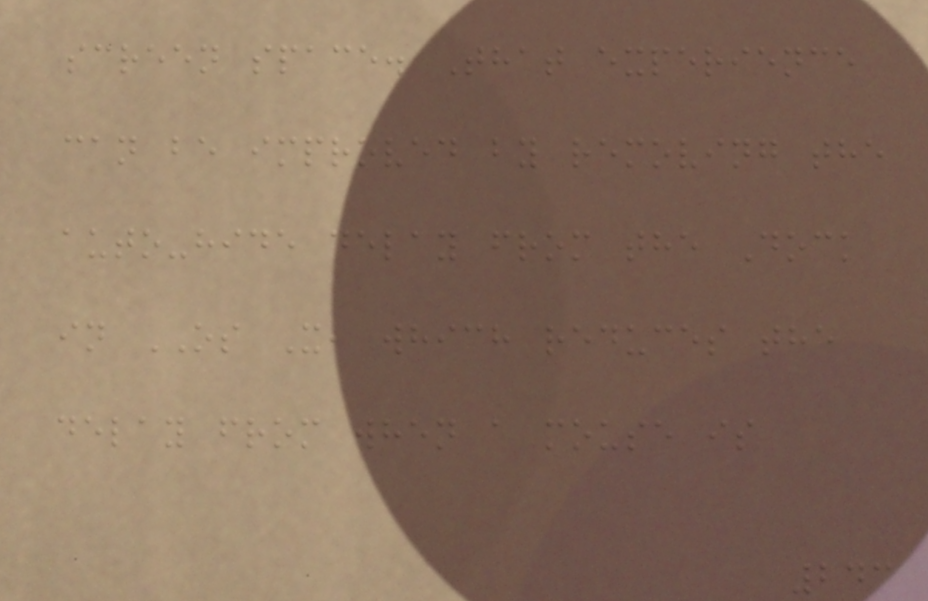screen space. That experience
can be improved by removing the
auto-hide delay from the Dock
in OS X, which reduces the
delay from when a mouse is
243
